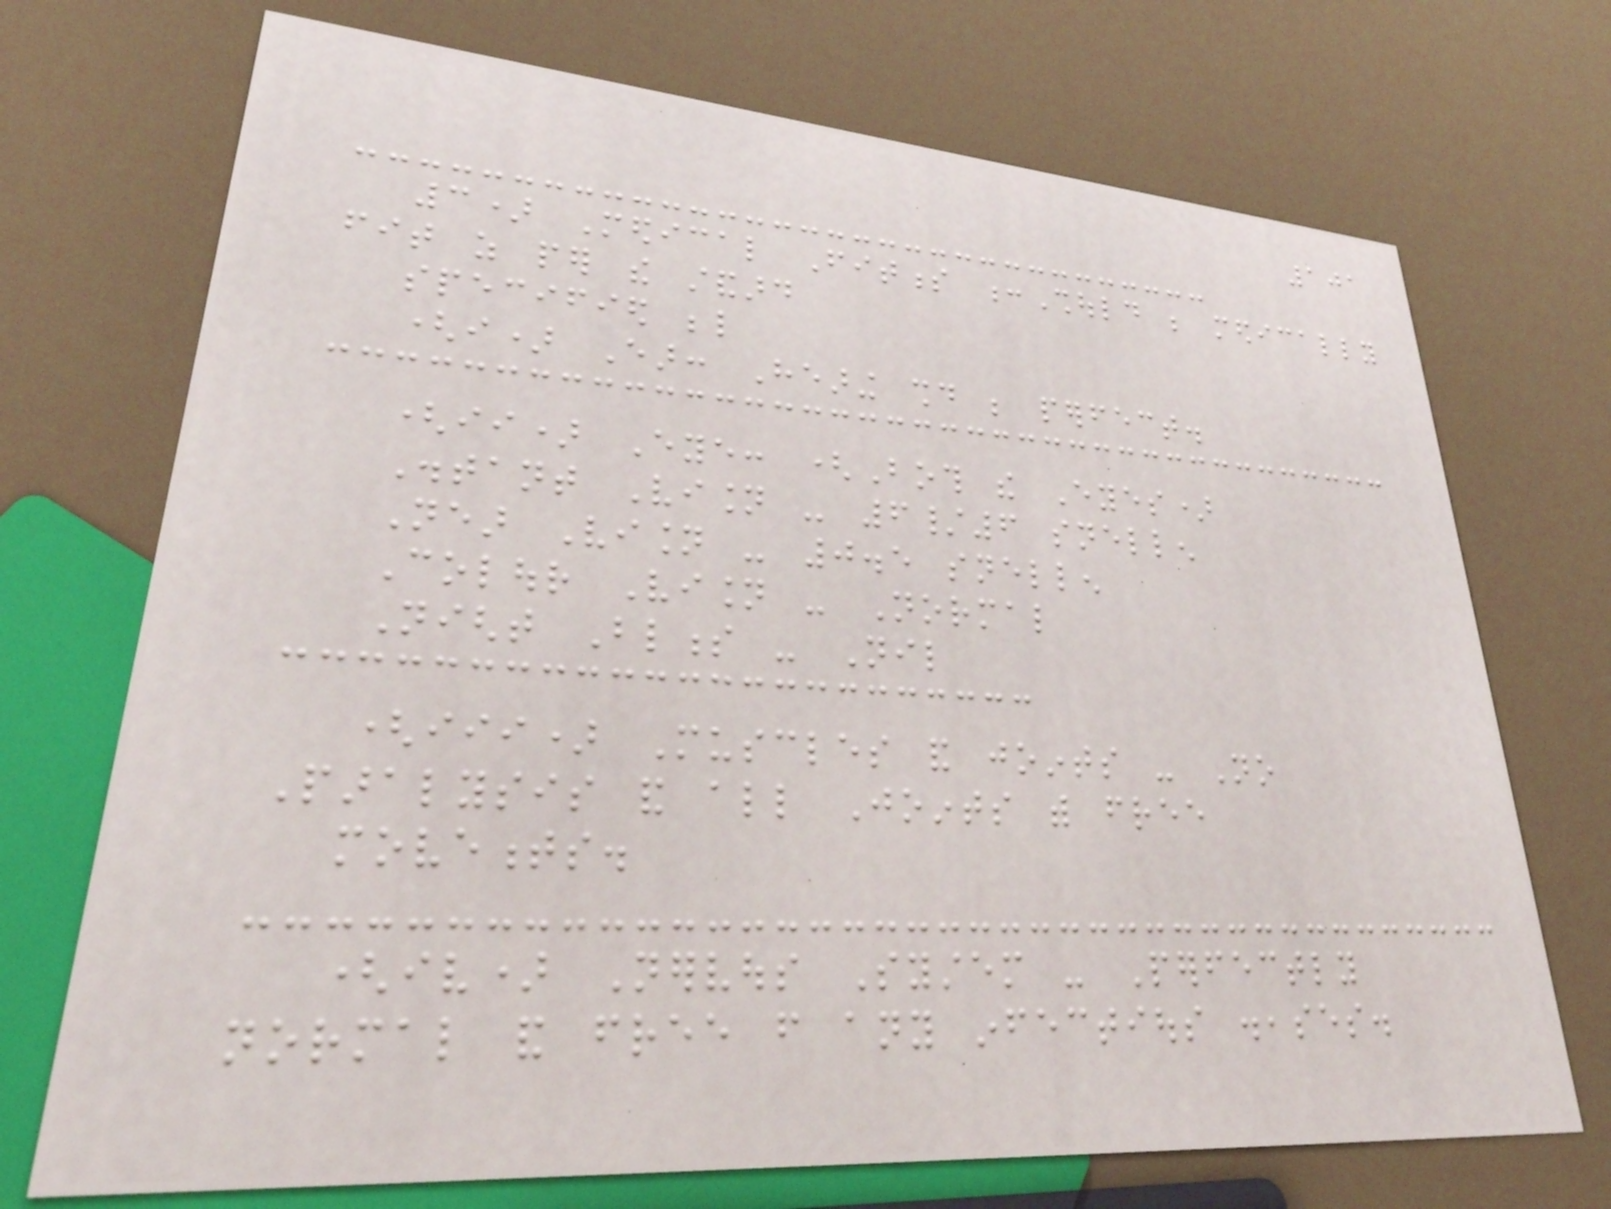101
3) Medical Fitness :Should be medically
fit as per the standard
specified below
(i) Ear: Hearing should be perfect.
(ii) Eye: (Both the Eyes)
Distant Vision - 6/6 snellen
Near Vision - 0.5 snellen
Colour Vision - Normal
Night Blindness - Nil
(iii) Muscles and joints - No
Paralysis and all Joints with free
movements.
(iv) Nervous System - Perfectly
normal and free from any infectious diseases.
